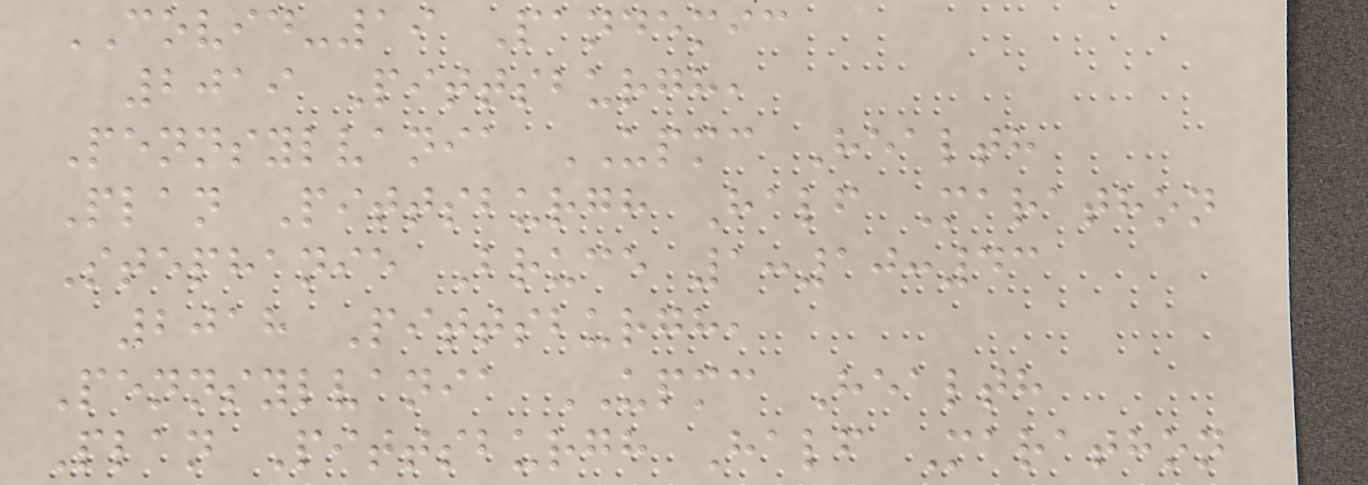COVID-19 Pandemic
2019 Pittsburgh,
Pennsylvania UPMC Health
Plan Pittsburgh Half Marathon
Stephanie Bruce 1:10:43
2018 Pittsburgh,
Pennsylvania UPMC Health
Plan Pittsburgh Half Marathon
